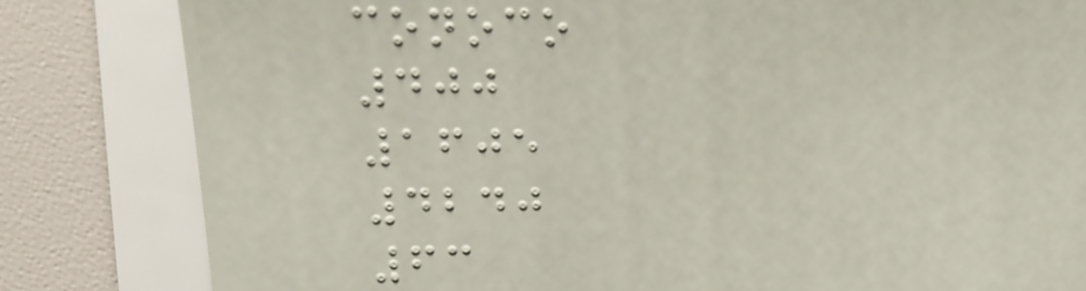conoco
400
1605
4240
63
